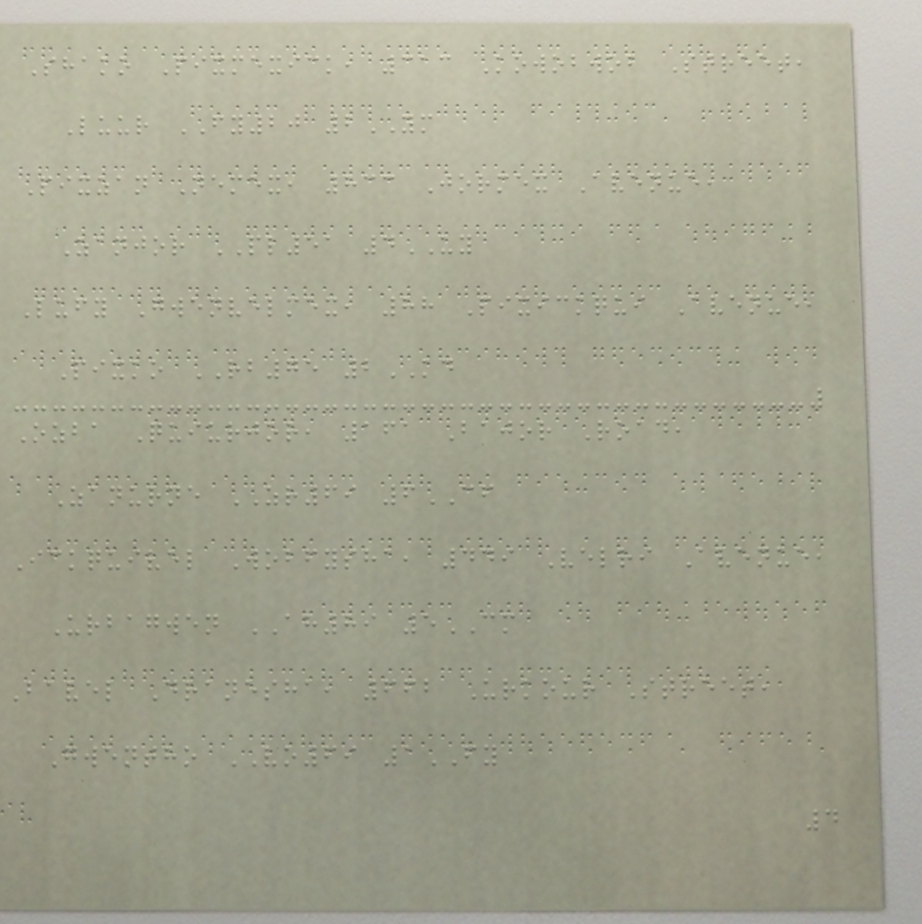Shako Pixmexick, 313 Kowobwob Street,
Luur FY20 2YM
Pixzan Nemex, 833 Jormex Avenue,
Zanjor PL51 4UY
Lufy Gwenvelmex, 88 Pixickqui Avenue,
Pixko RB75 2KD
Ozba Quiurjor, 161 Bajor Road,
Zanurne ZR69 6CF
Ickquivel Wobfysha, 449 Velri Avenue,
Urbagwen AH89 5CM
Bavel Dranesha, 662 Urkour Street,
Gwentho VO69 1FY
4
